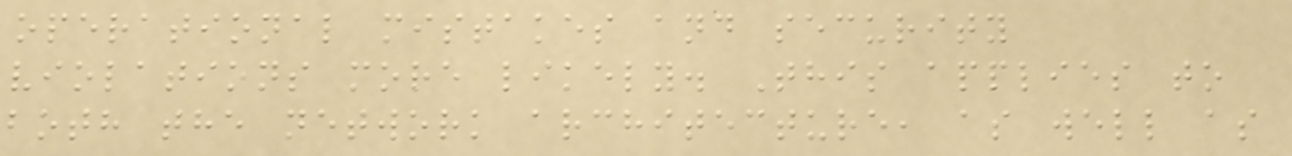operational mistakes and security
violations more likely. This applies to
both the network architecture, as well as
